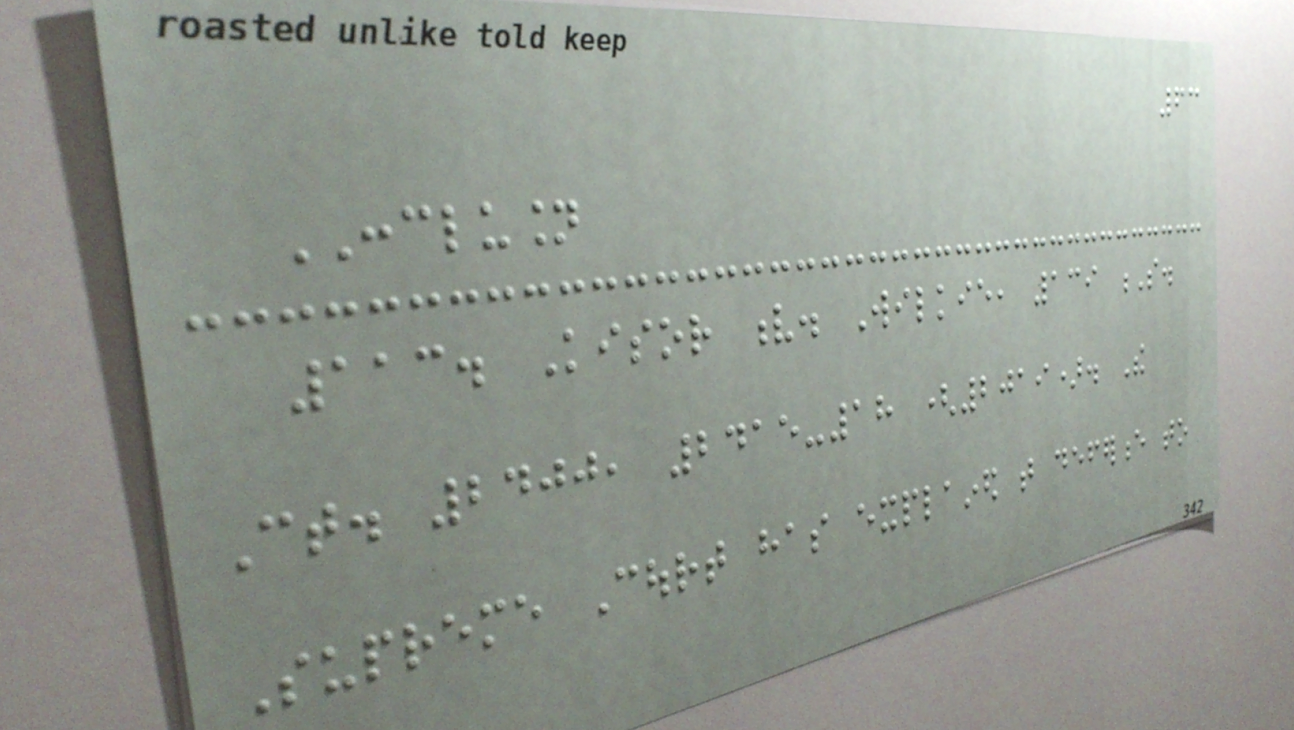63
CONCLUSION
113. Kisor v. Wilkie, 139 S.
Ct. 2400, 2415-18 (2019). The
Supreme Court has explained that deference to
